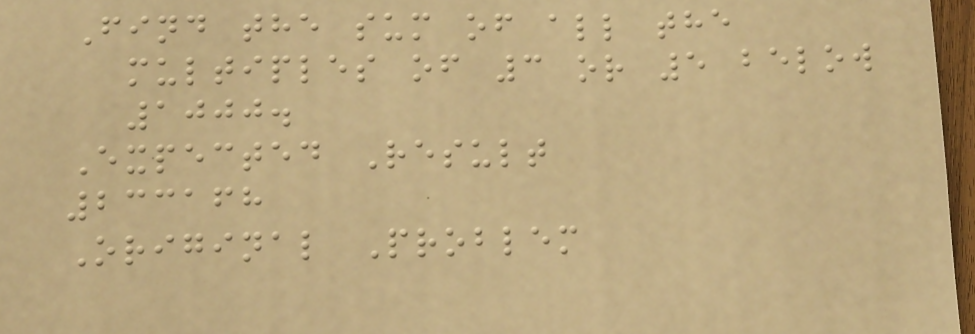Find the sum of all the
multiples of 3 or 5 below
1000.
Expected Result
233168
Original Problem
